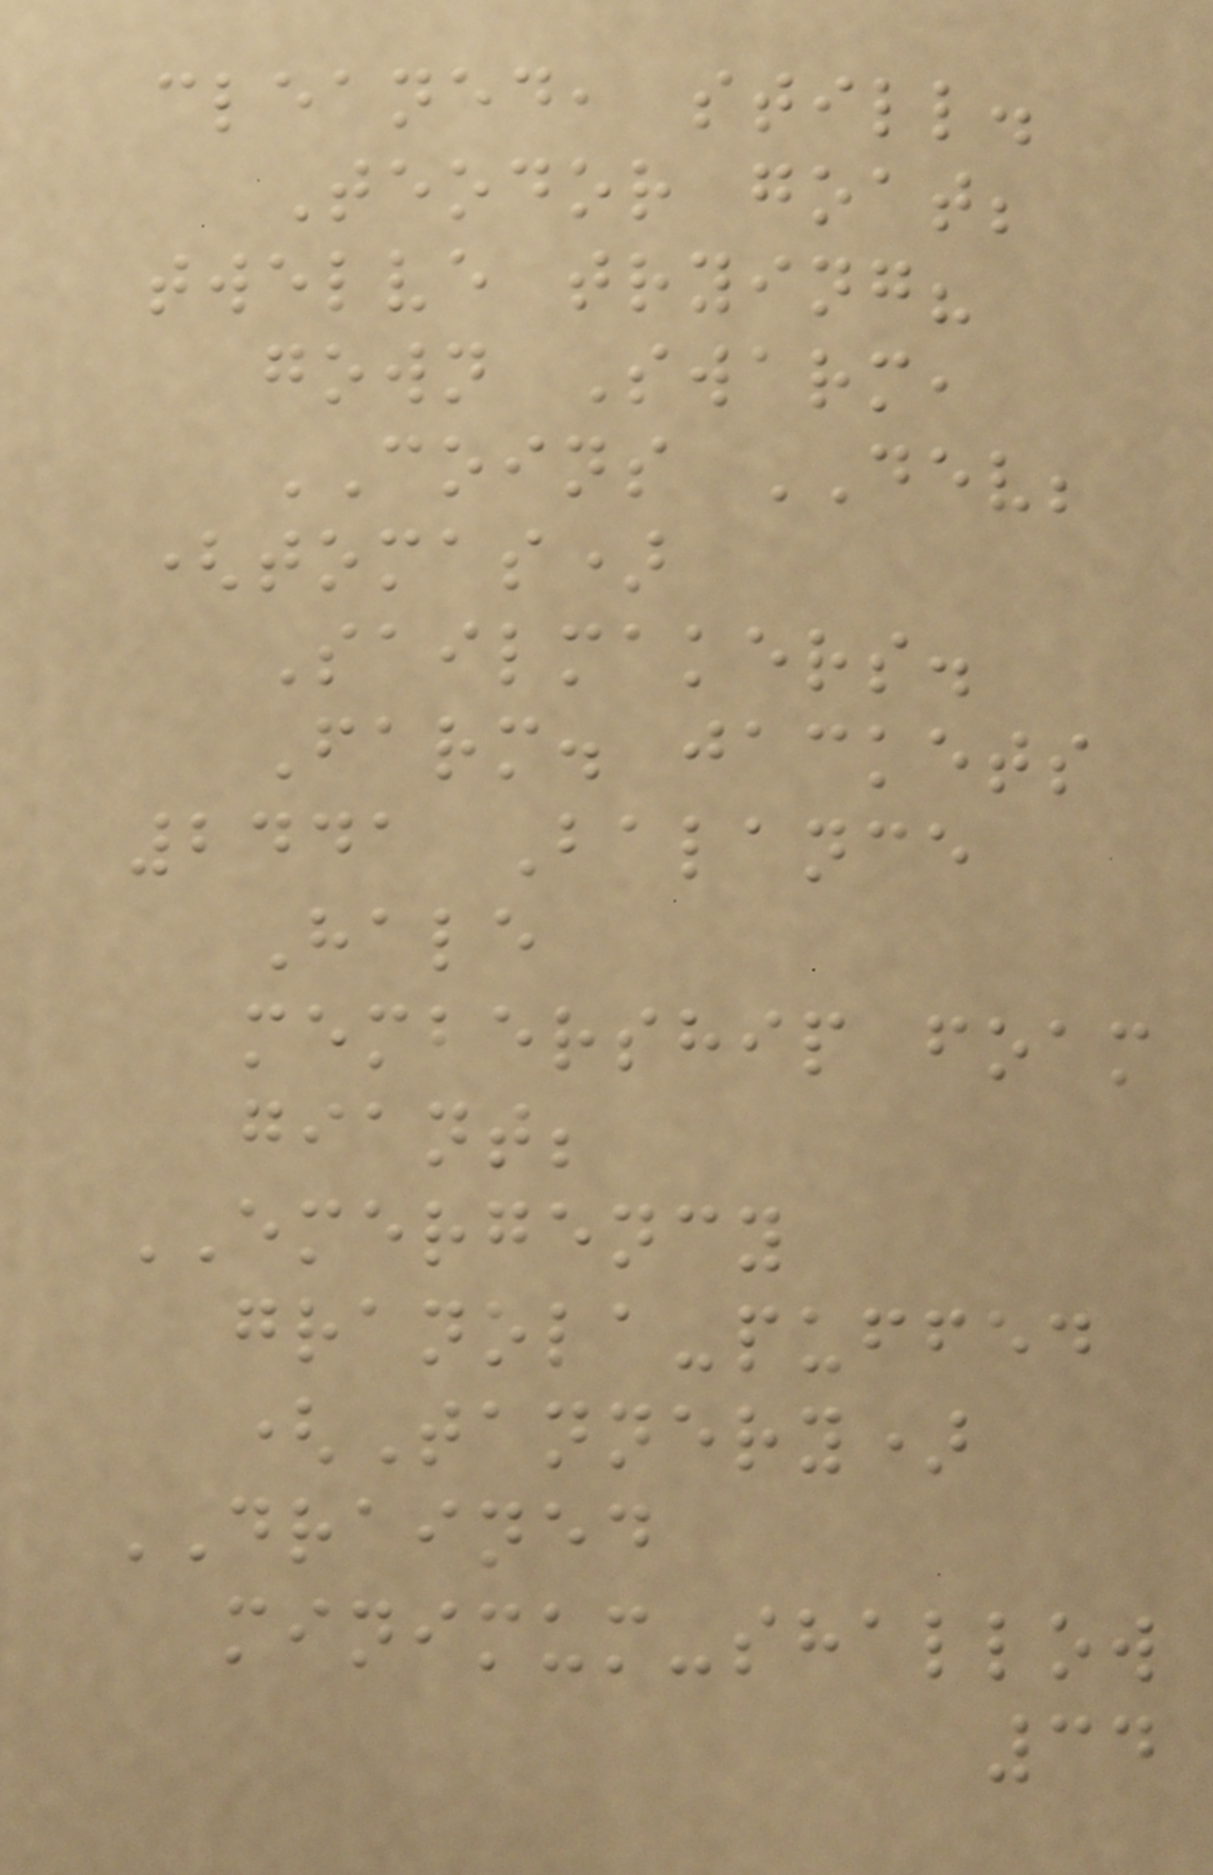cleaned, still.
Teodor goat;
twelve trying?
gown Swarm,
COINS DEV;
(tomas)
Sailmakers.
Farm. jackets
2441 Balance
Hale
membership foam
giant;
EMERGENCY
granola-puffed
(Tannery)
DRAINED
minimum-shallow
34
